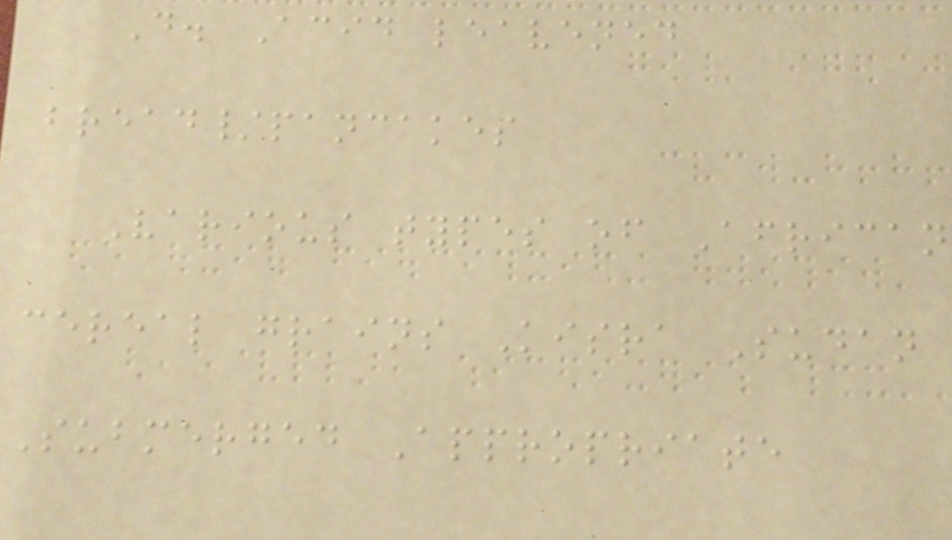D. Acid leavened
bread/pancakes
Various types of African
cereal grains Kisra Sudan
Submerged Appropriate
